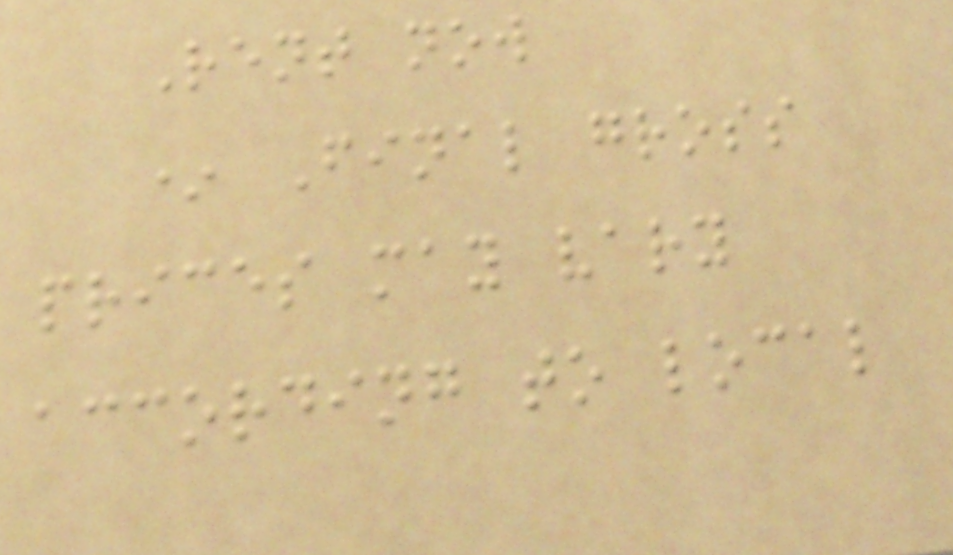Rent now
* Final gross
prices may vary
according to local
